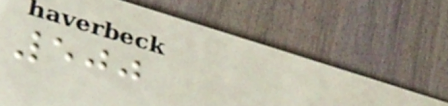500
